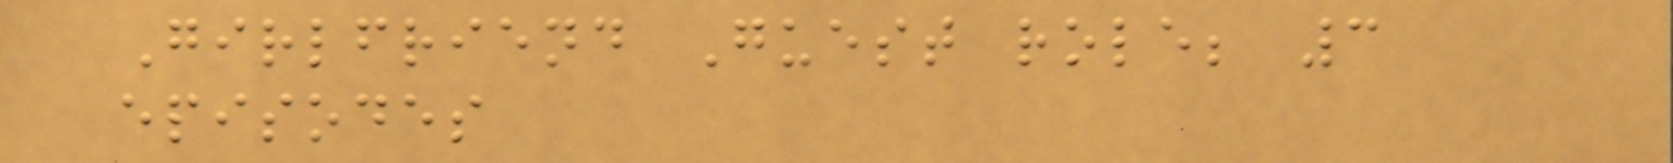Girlfriend Guest role; 3
episodes
